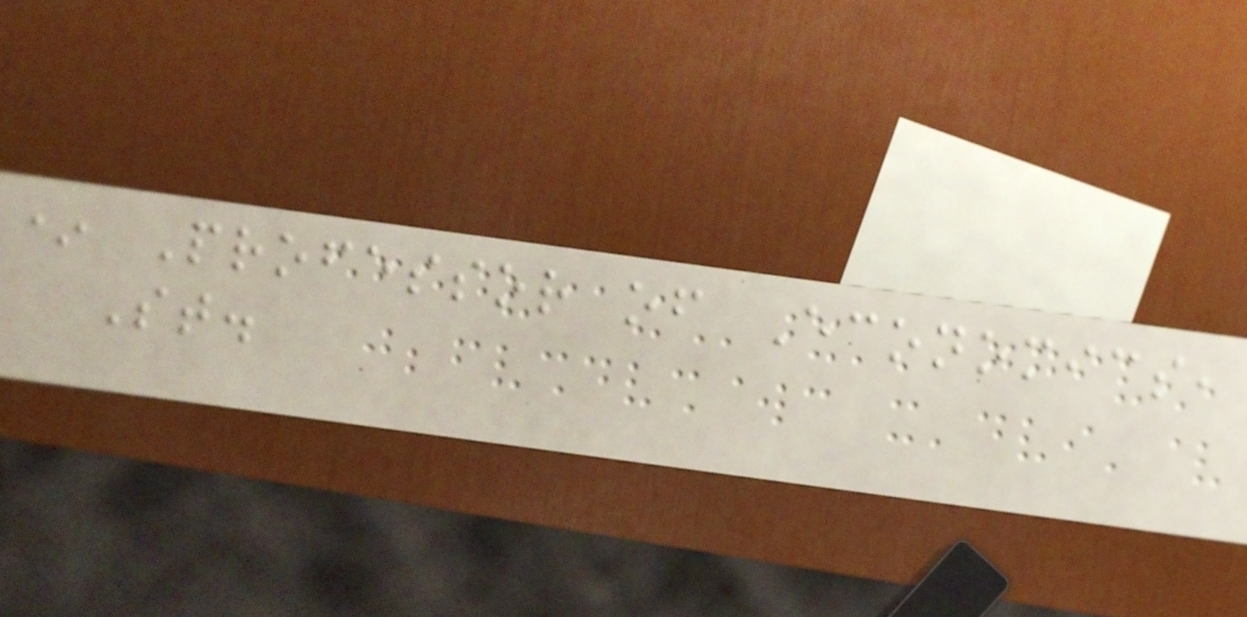* Professor of Economics,
St.
